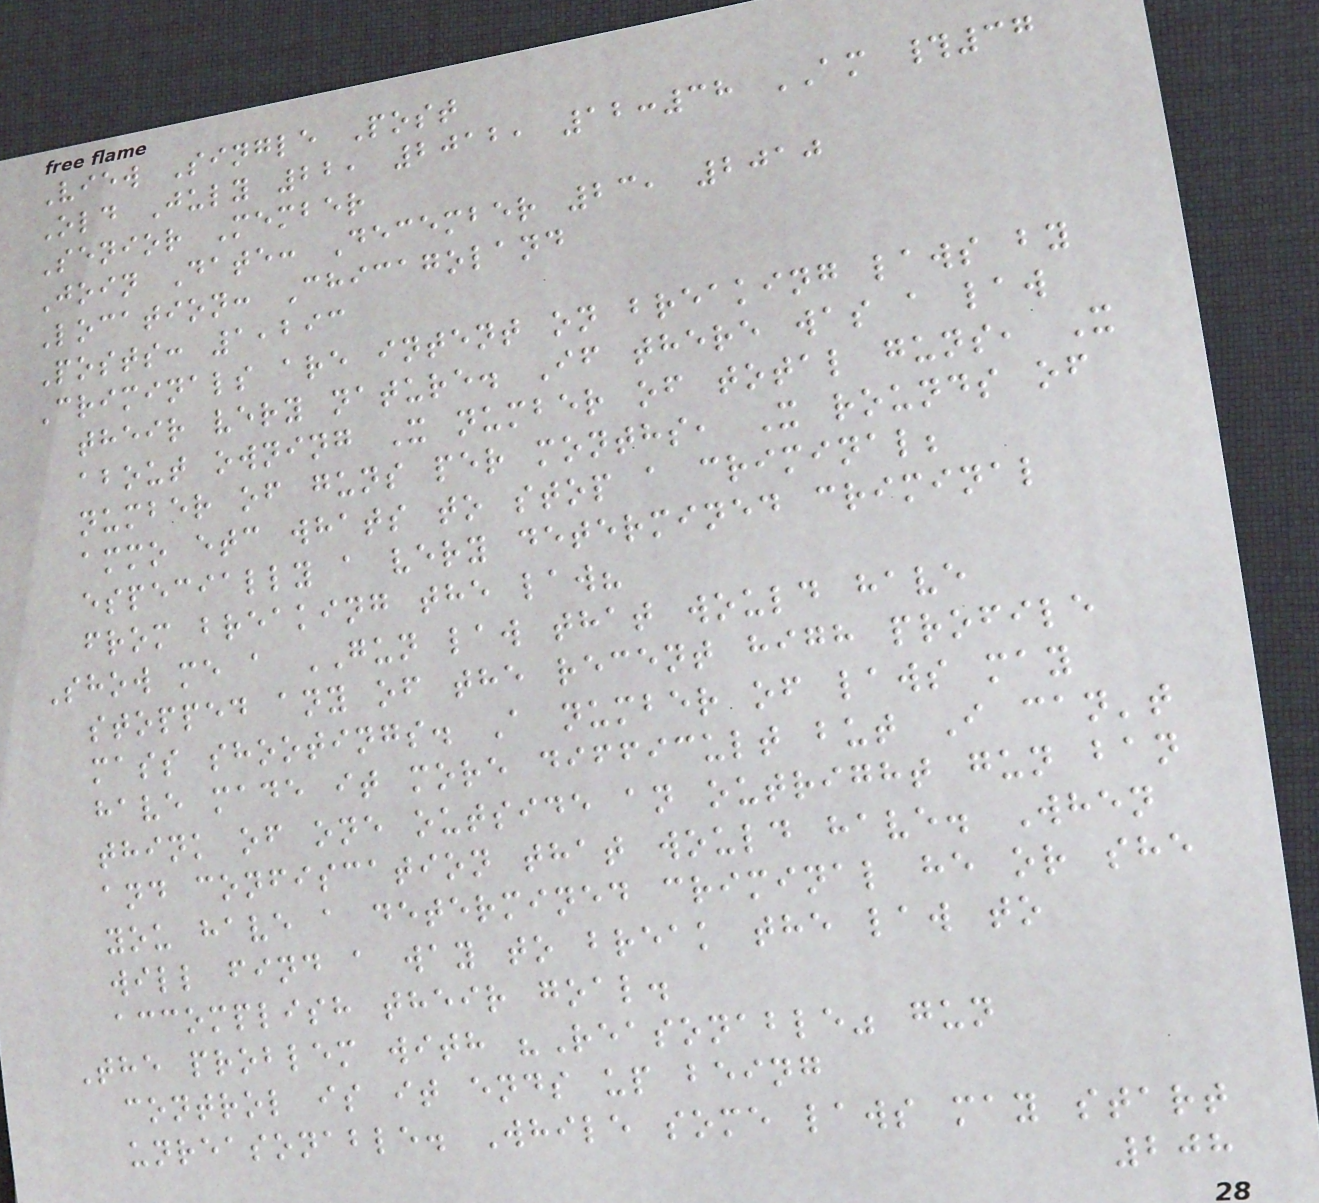View Single Post
Old July 22, 2012, 12:38 AM #37
Senior Member
Join Date: December 23, 2010
Location: Chicagoland
Posts: 1,293
Criminals are intent on breaking laws by
their very nature. If there was a law
about owning X number of total guns, X
number of guns per months, X rounds of
ammo etc whats to stop a criminal;
especially a very determined criminal
from breaking the law?
Show me a GUN law that would have
stopped any of the recent high profile
mass shootings. A number of laws may
have made it more difficult but I can't
think of one outside an outright gun ban
and confiscation that would have. When
you have a determined criminal he or she
will find a way to break the law to
accomplish their goal.
The problem with "Reasonable" gun
control is it ends up being
unreasonable. While some laws may start
208
